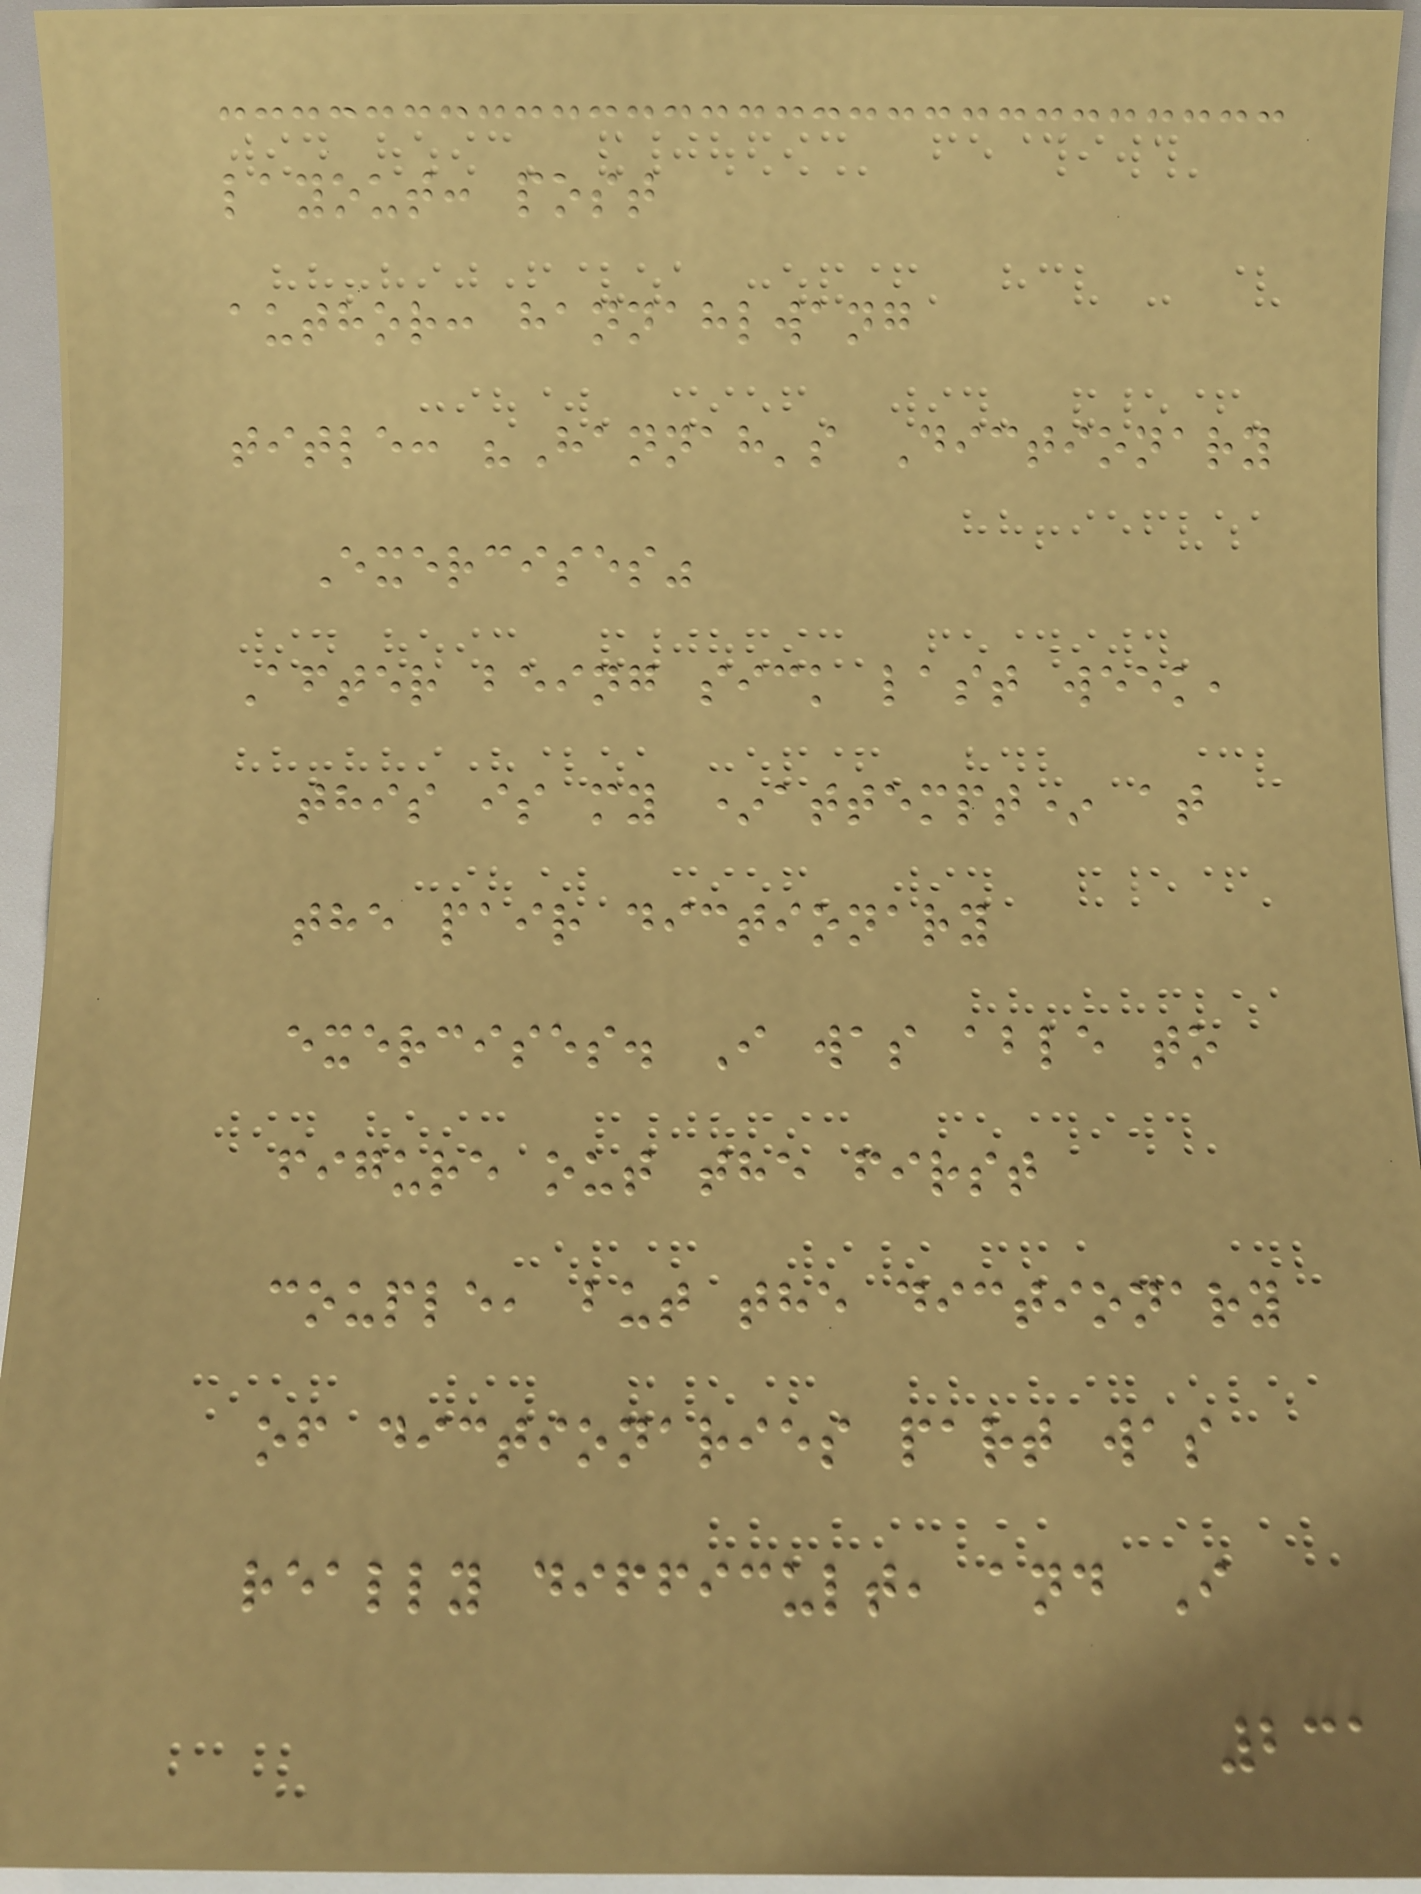layout: post
author: hannahlwang
title: "Hannah's Dictionary
Exercises"
After being sick last week,
this is my *attempt* at
the pair dictionary
exercises. I was able to
figure out the first
couple, but the dictionary
of dictionaries part was
really difficult, and I
231
